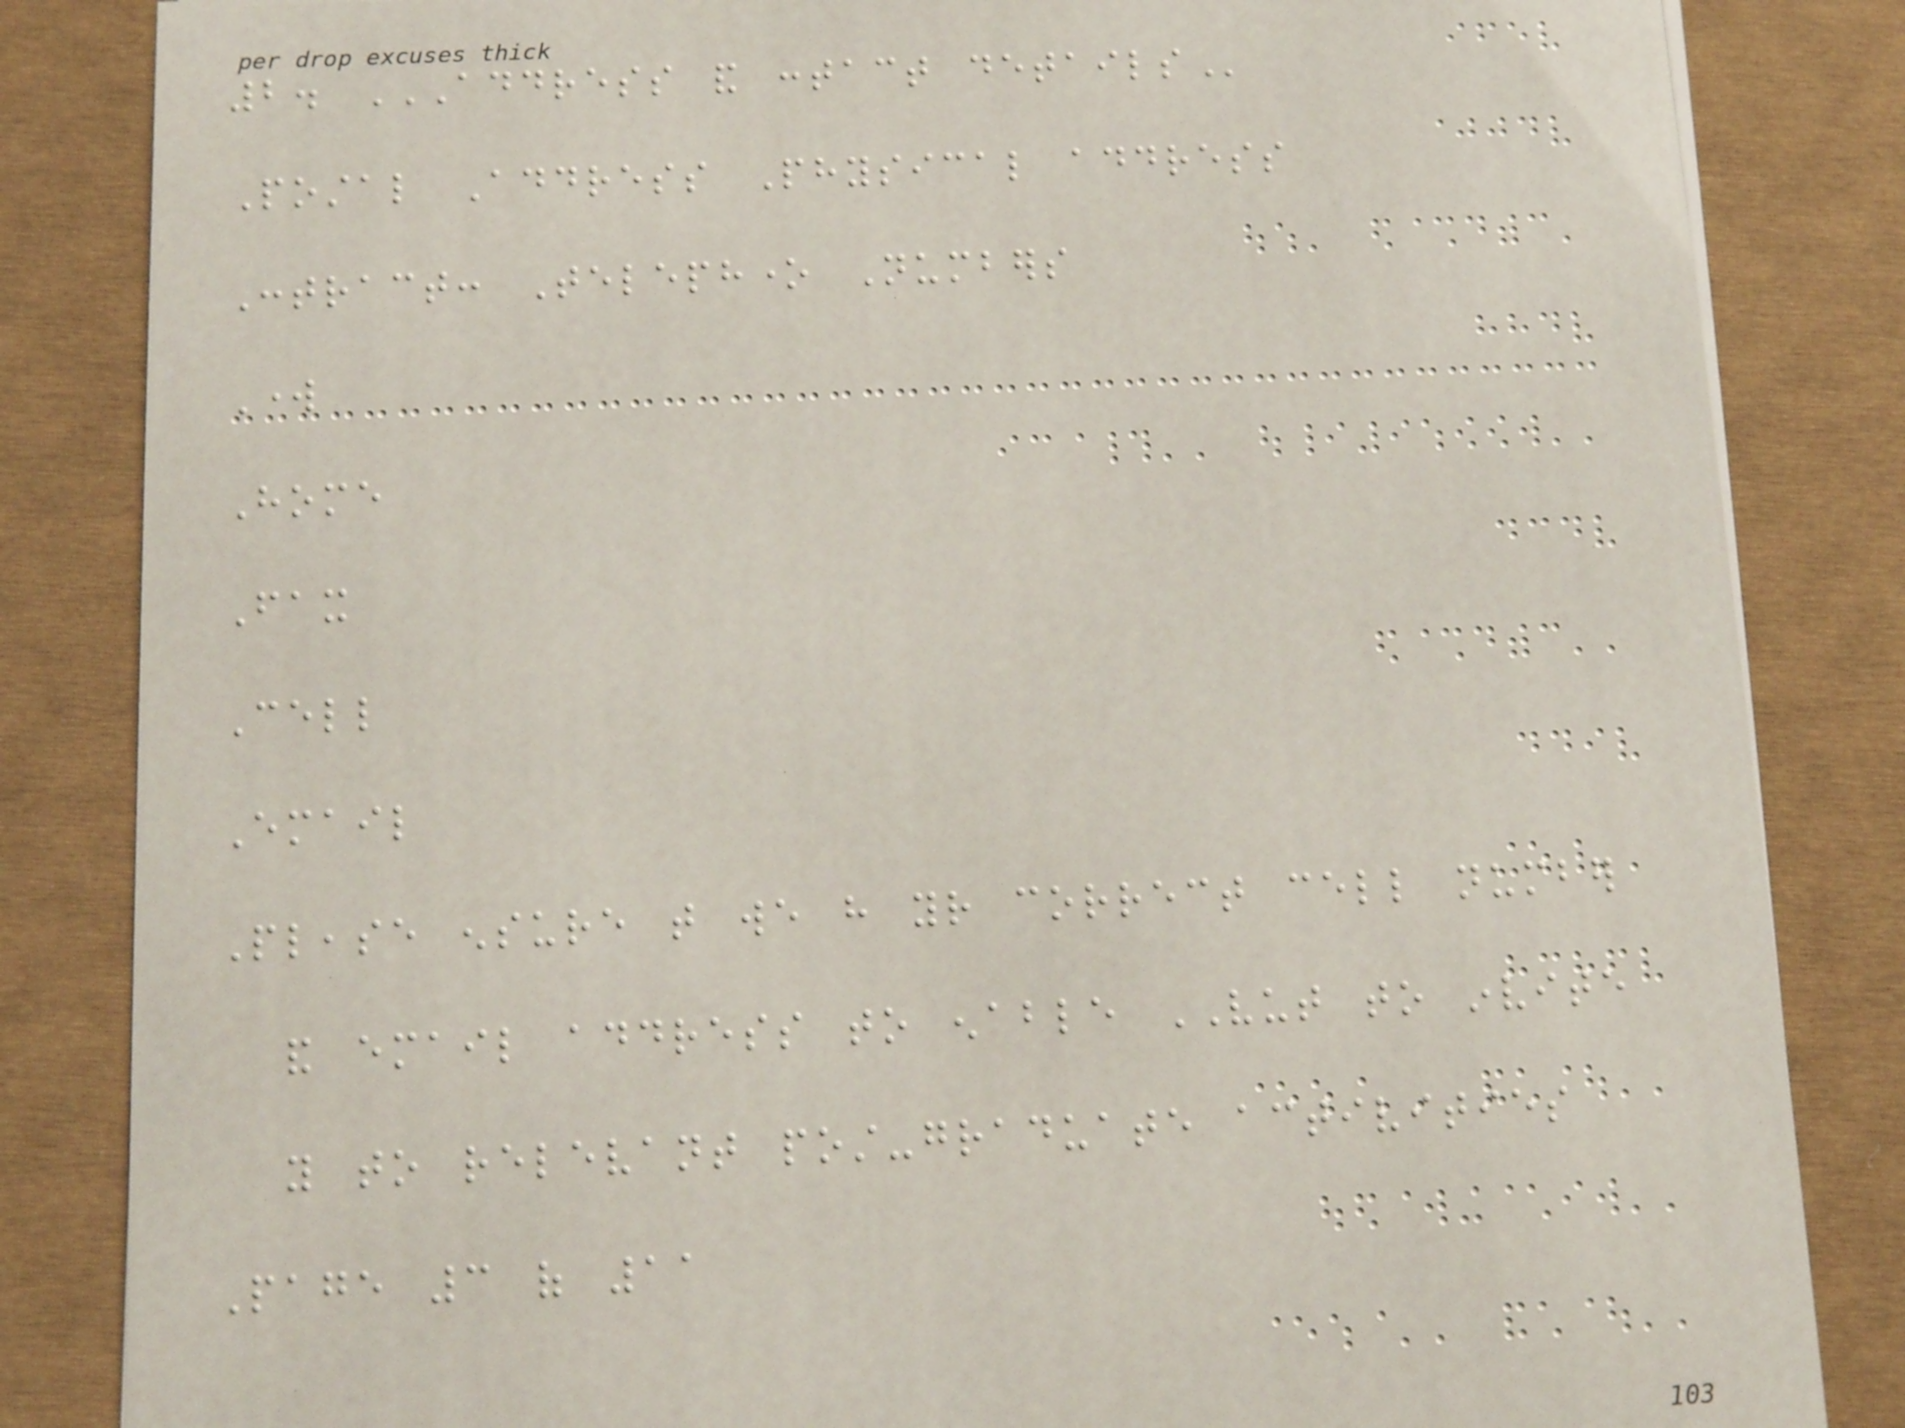2. ADDRESS AND CONTACT DETAILS
Postal Address Physical address
Contract: Telephone Numbers
Work
Home
Fax
Cell
Email
Please ensure that we have your correct cell number
and email address to enable VUT to invite
you to relevant post-graduate activities
Page 3 of 11
